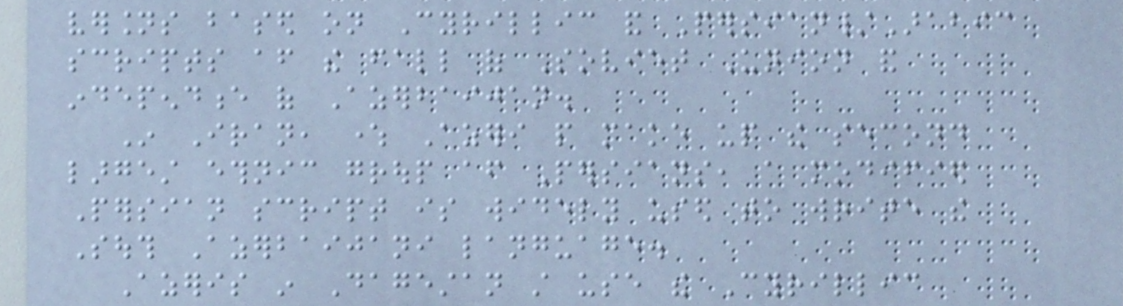versions based on Cyrillic and Persian/Arabic
scripts after the fall of Soviet Union and
independence of Azerbaijan.
In Iran, where Azeri people make up the second
largest ethnic group after Persians, a modified
Persian script is widely used to write the
South Azerbaijani language.
Azeris in Dagestan still use the Cyrillic
